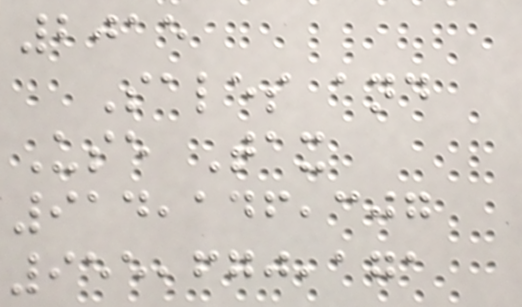2015
Sales and
Use Tax
914,146,307
955,670,171
